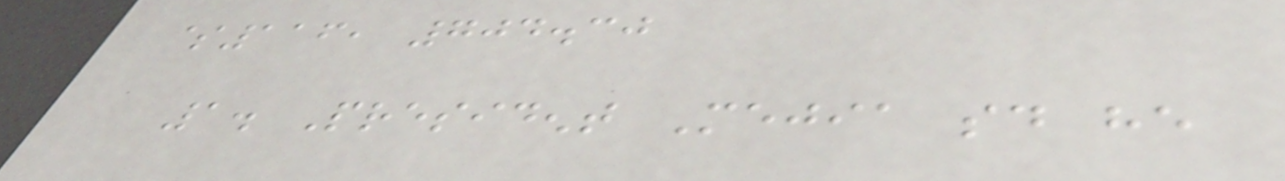$116, 704.30
1. President Mejia said he
